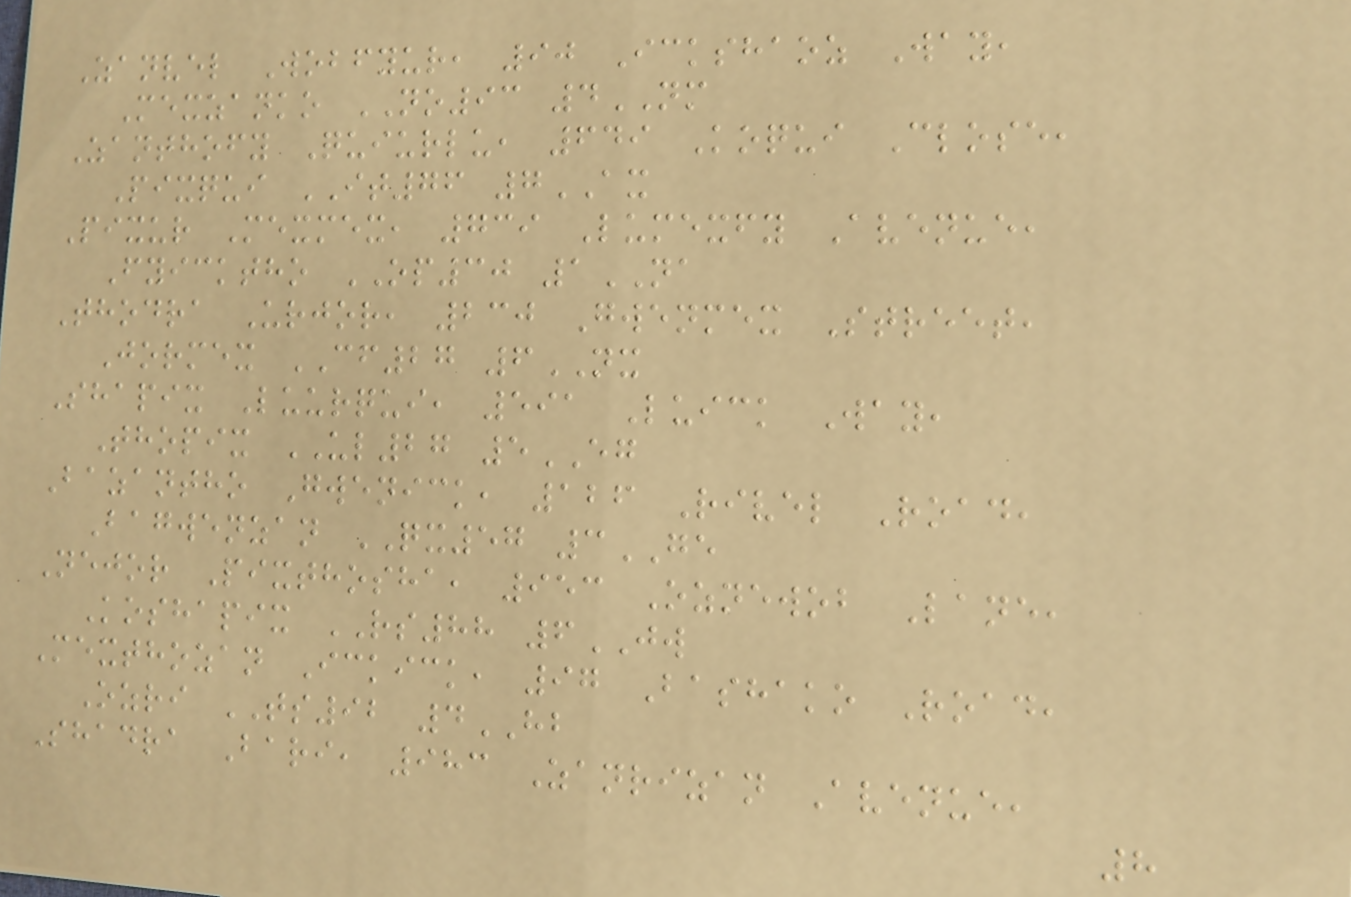Zanvel Wobfyur, 90 Ickshaoz Way,
Mexzanko NO93 4NM
Zanthofy Quiurlu, 649 Koqui Close,
Pixqui IT76 7AX
Pixur Mexmex, 739 Lumexfy Avenue,
Fyicktho OP30 1NA
Thodra Urjor, 230 Gwenmex Street,
Jormex CF27 6NX
Shapix Luurqui, 591 Luick Way,
Thopix UL27 5EG
Bazantho Gwenick, 126 Rivel Road,
Bagwenzan QX57 3GE
Nejor Pixthosha, 953 Oznewob Lane,
Koshapix RS88 6JW
Mexthozan Ickick, 97 Bashako Road,
Ozri TS92 4HB
Shadra Bari, 983 Zanrizan Avenue,
8
